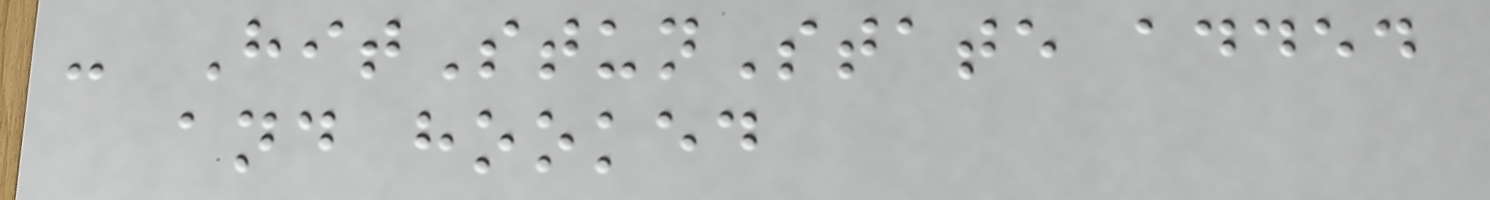- HitStunState added
and hooked
